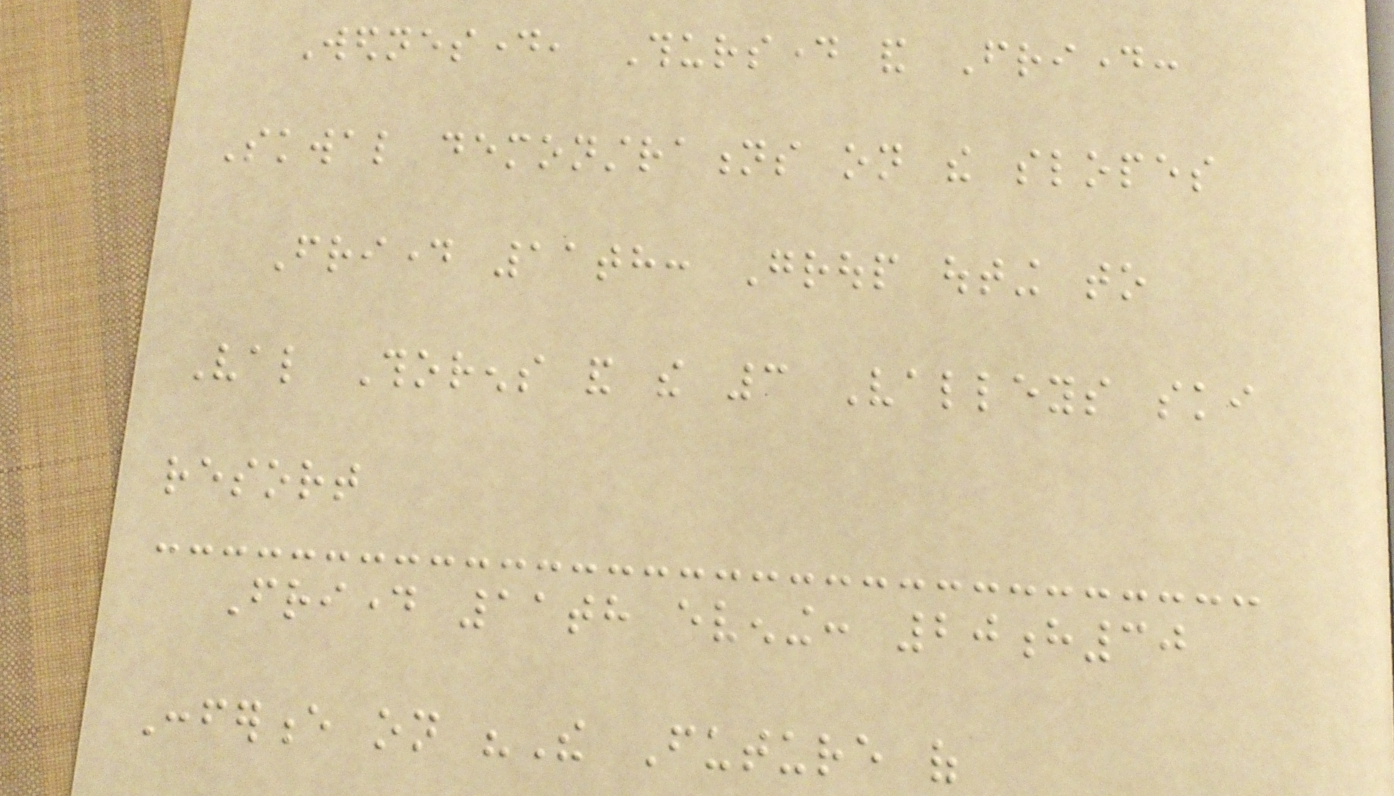Wednesday, Thursday and Friday:
Skwal demonstrations on the slopes
Friday 11th: Group outing to
Val Thorens and the 3 Valleys ski
resort
Friday 11th evening: 20h30
Conference on "The Future of
